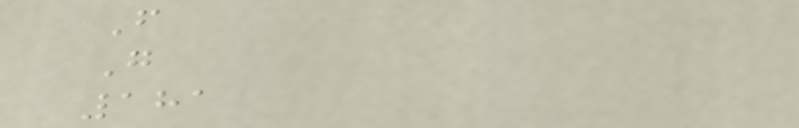F
G
181
